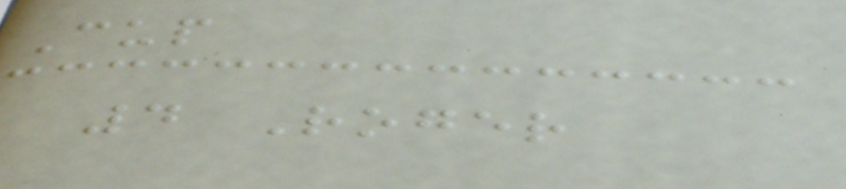Cup
4 Roger
